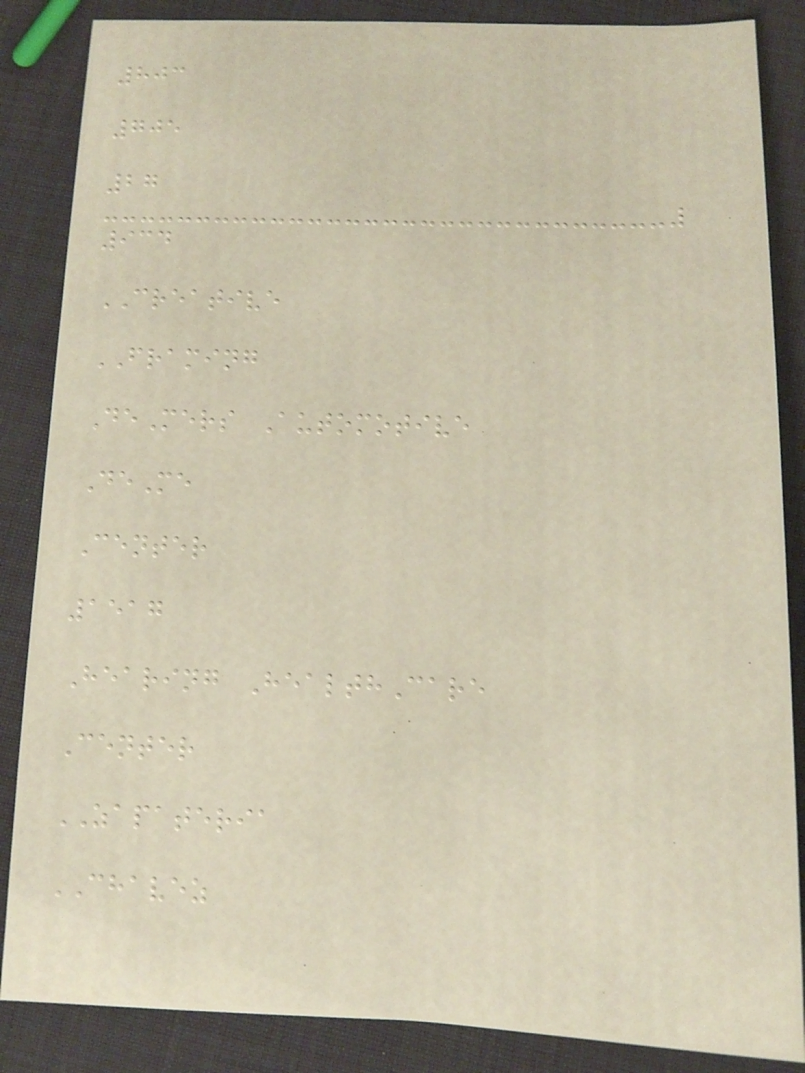803
705
27
934
CREATIVE
FRAMING
DeMers Automotive
DeMe
Center
1517
Hearing HealthCare
Center
ZAPATERIA
CHAVEZ
